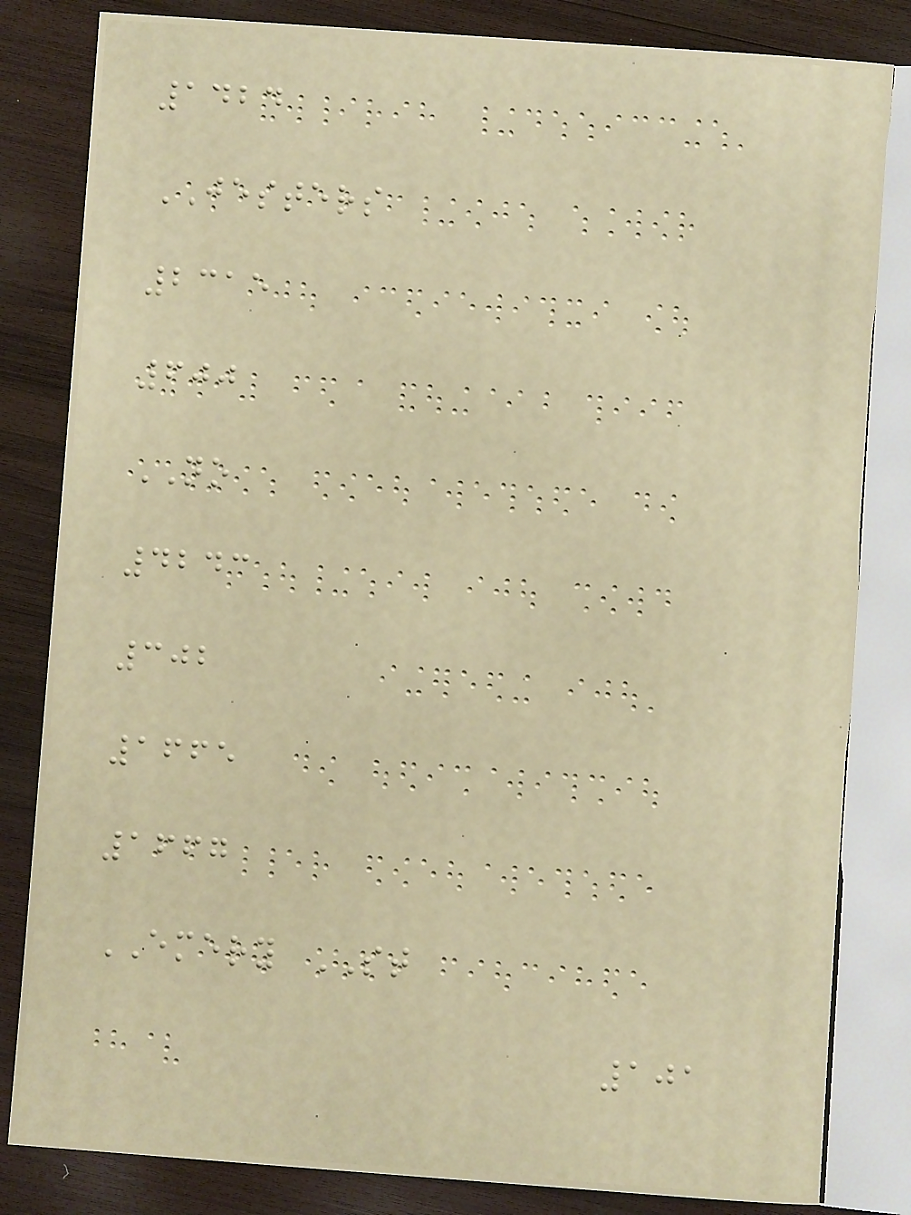1424
JESTERS
2315
600
NO
4243
302
1665
1667
EMERY ST
101
